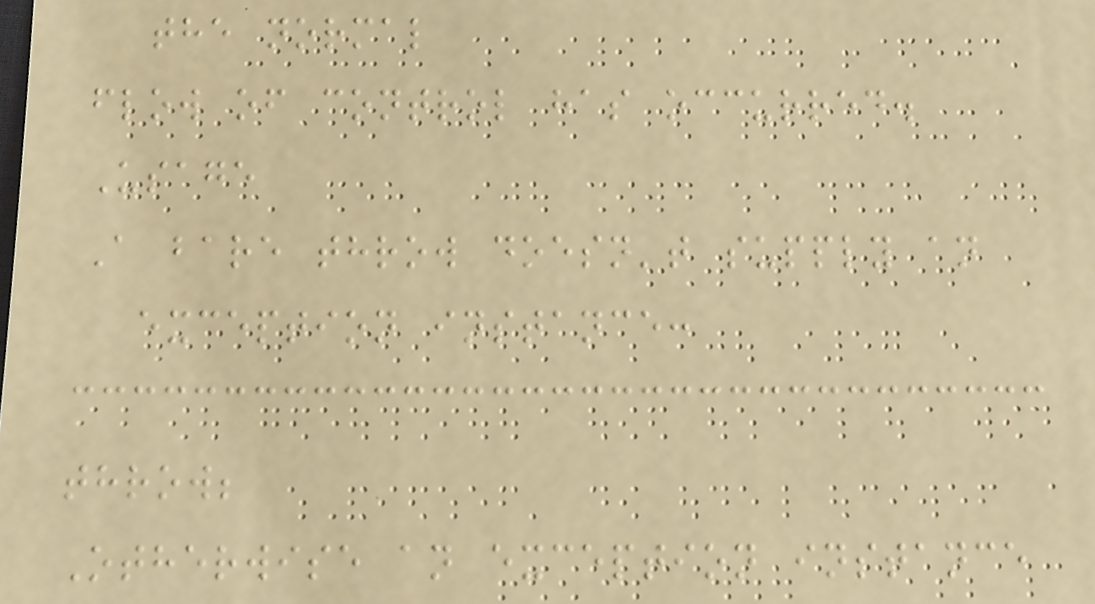the normal
flow of control has occurred.
Usage
A bare throw doesn't supply an
exception instance:
throw;
Otherwise an exception instance
